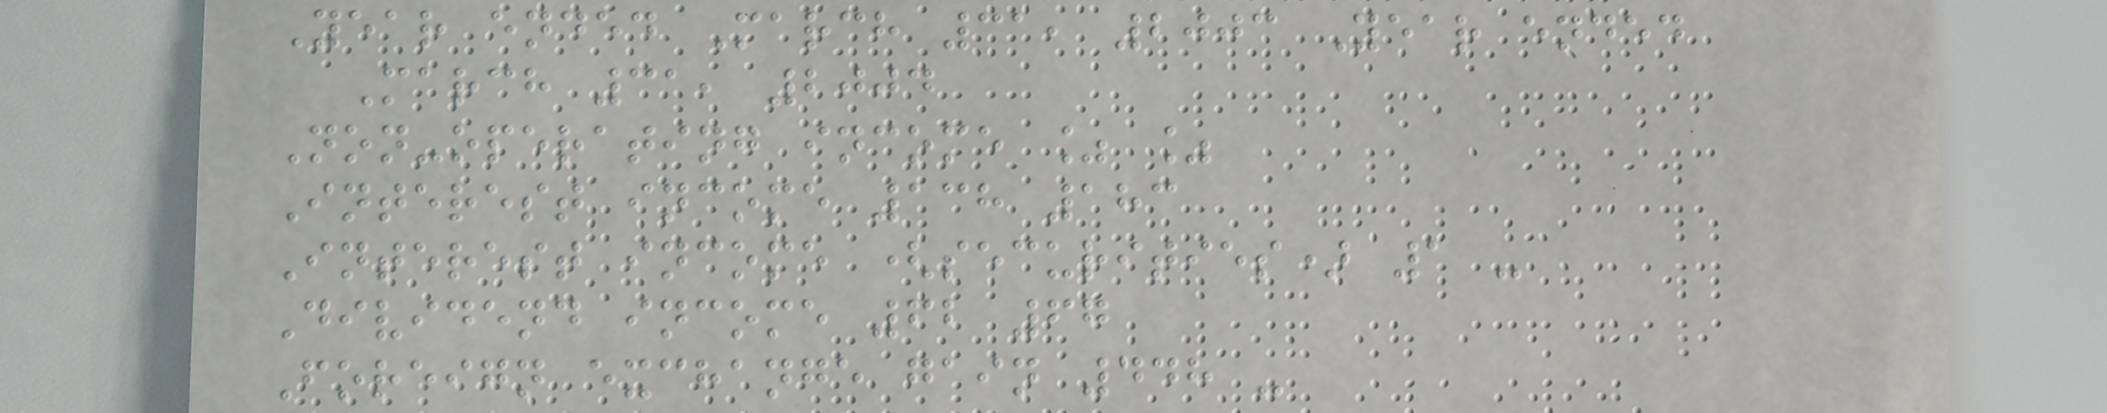Year ended March 31, 2003 Year ended
March 31, 2004
Non-operating income % %
Interest income 138 183
Interest income (securities) 1 -
Dividend income 62 67
Foreign exchange gain 448 -
